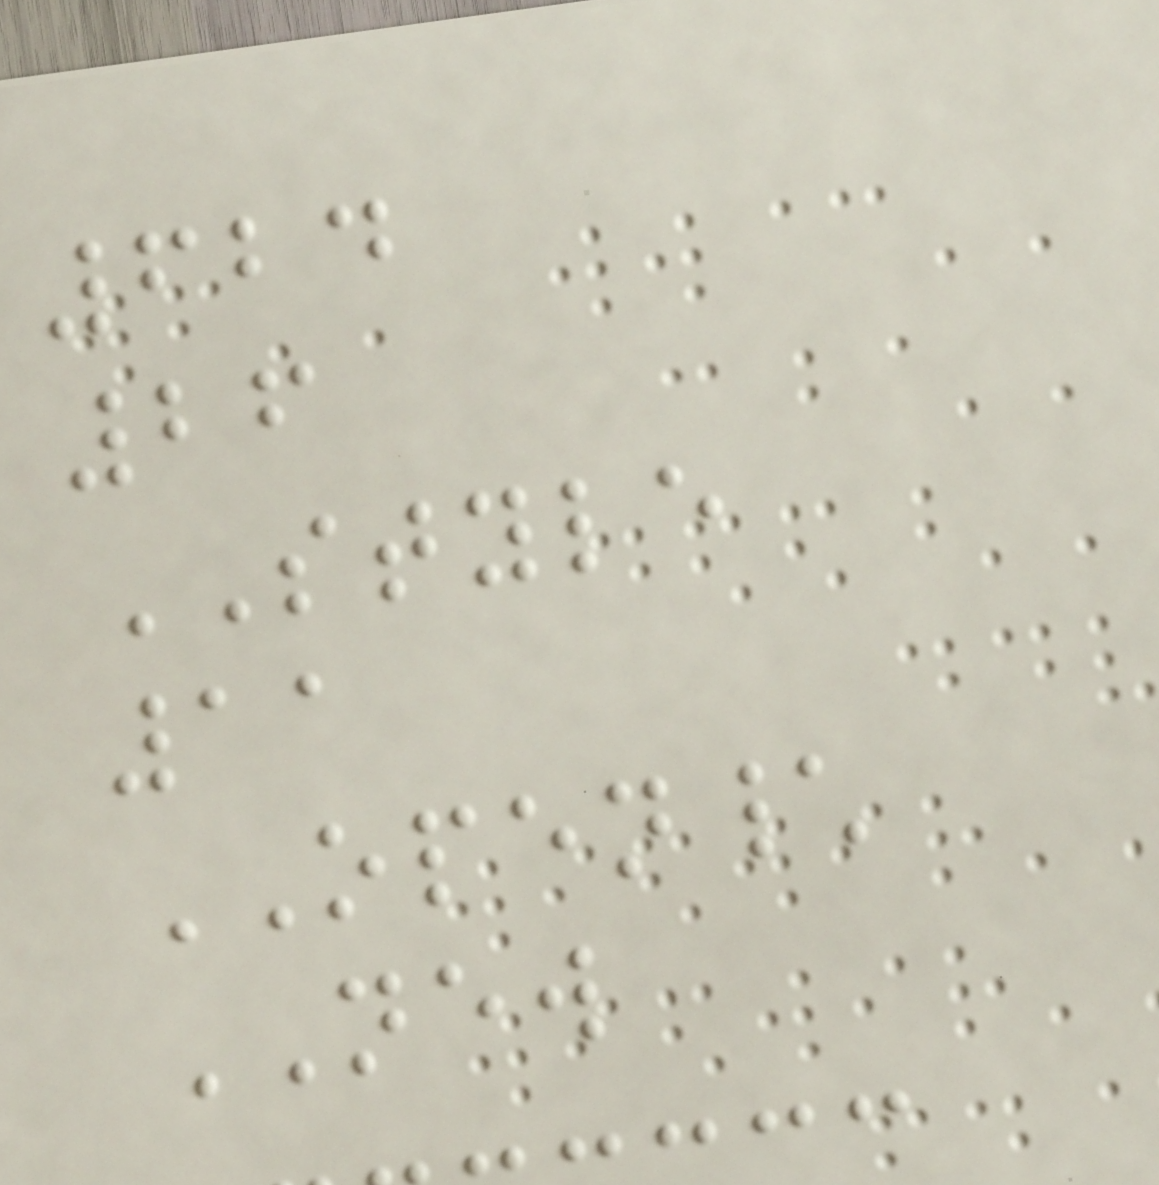624
26
STYLE
11
OPEN\
NEW
